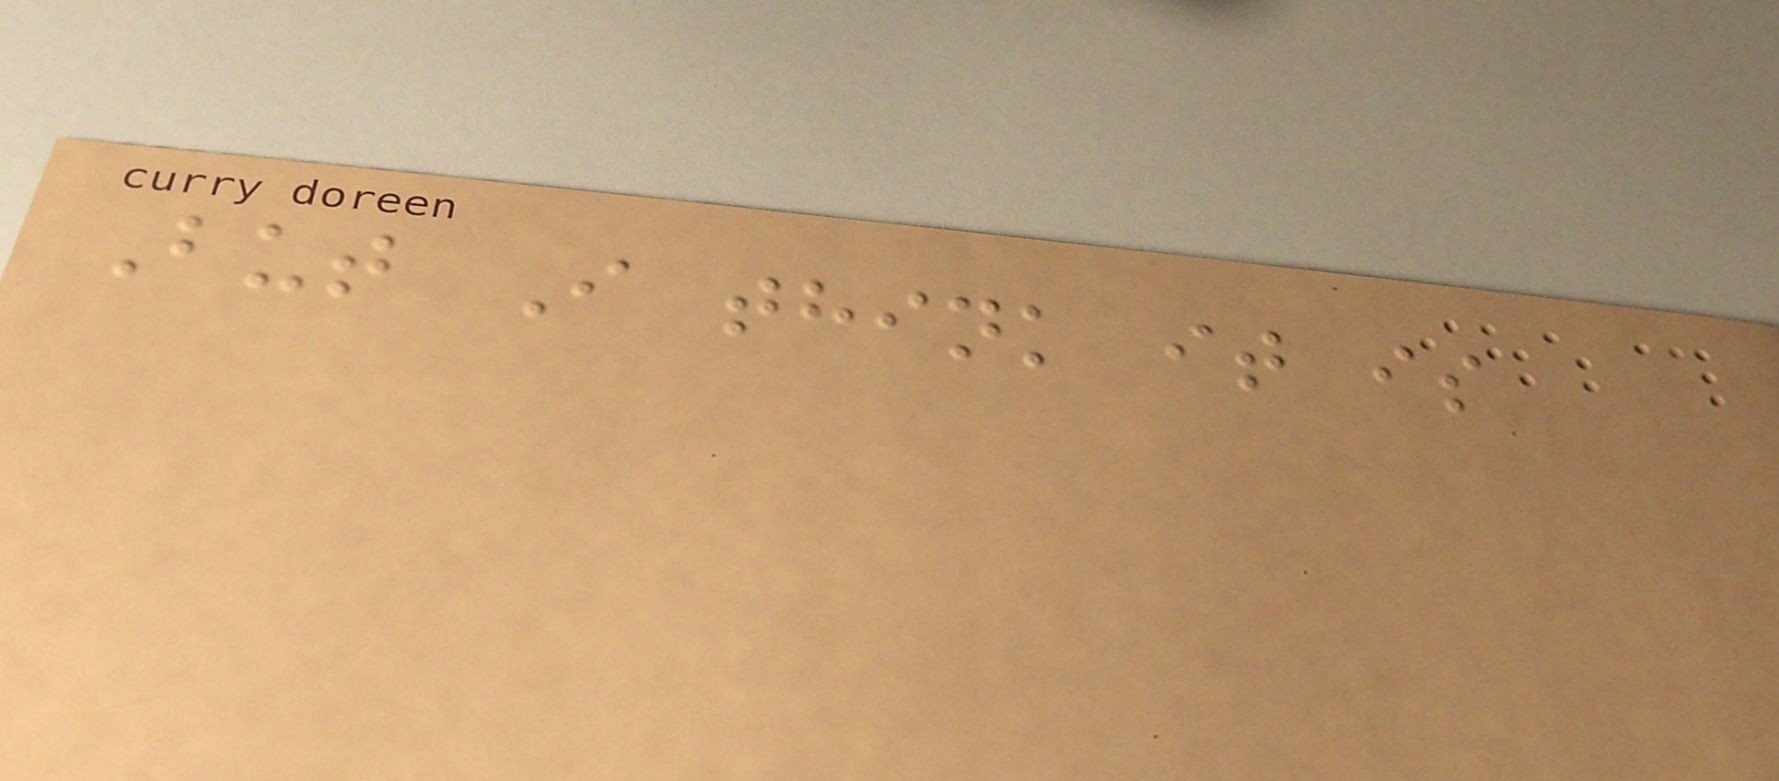But I think it is
